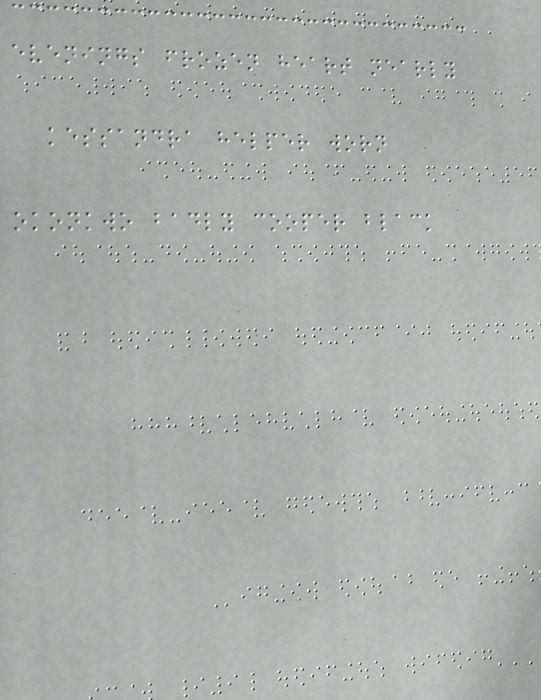evenings frozen heart nearly
kessandra helper worn
okonkwo badly cooper black
